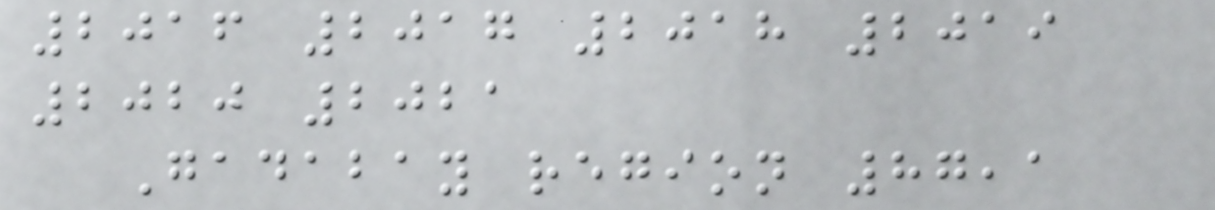2016 2017 2018 2019
2020 2021
Gadabay region 87,1
